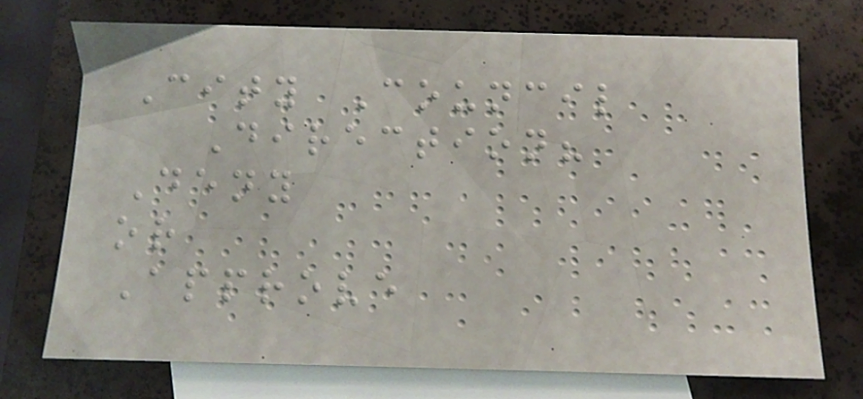City Council
Direction?
Deny
or
Approve
